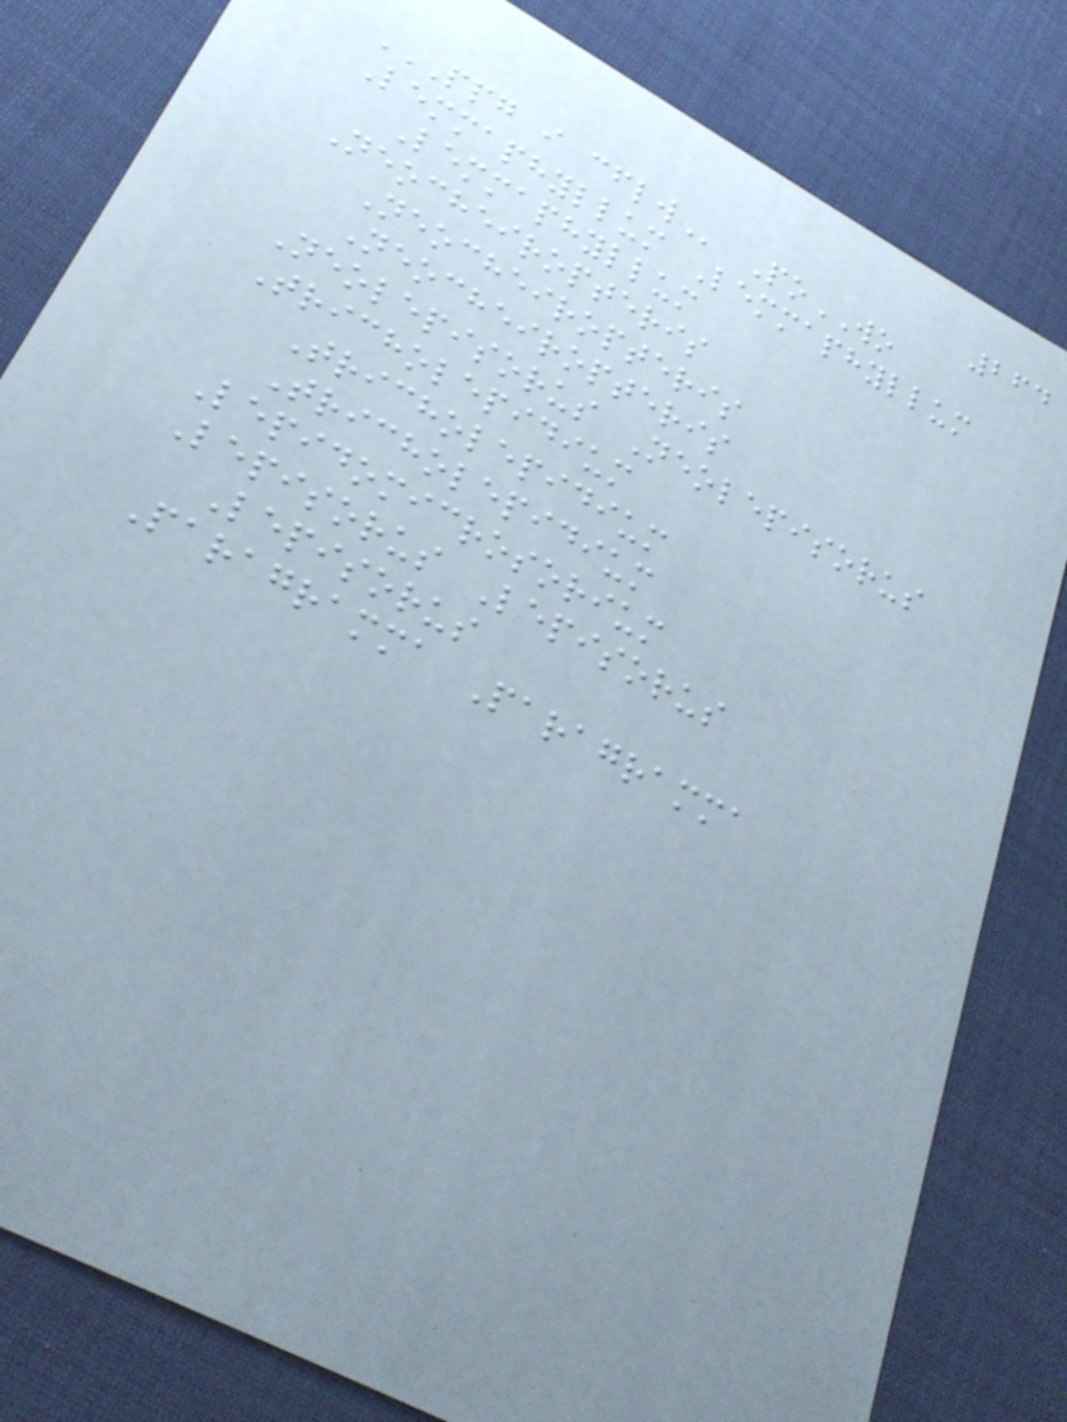264
PPG I CFLW PoWO
Lemmaphyllum Lemmaphyllum
Lemmaphyllum
Neocheiropteris
Neocheiropteris
Neocheiropteris
Neolepisorus Neolepisorus
Tricholepidium
Tricholepidium
Tricholepidium
Lepidomicrosorium
Lepisorus Lepisorus
Lepisorus
Paragramma Paragramma
